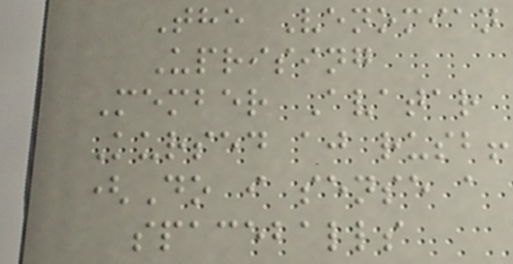The Venomian
Uprising
Member Avatar
Kursed aj rusb!
(Do i sense a
spaceballs
